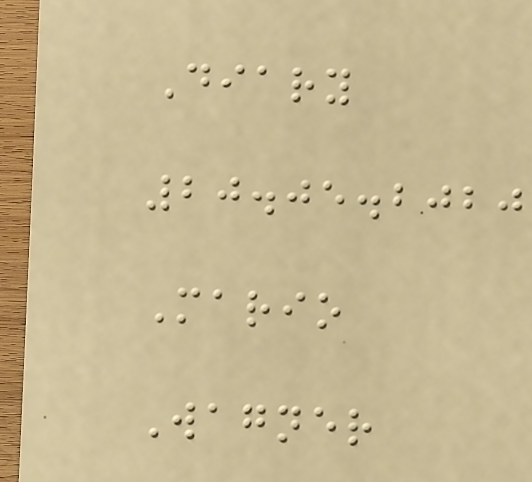Diary
20.05.2020
Mario
Wagner
